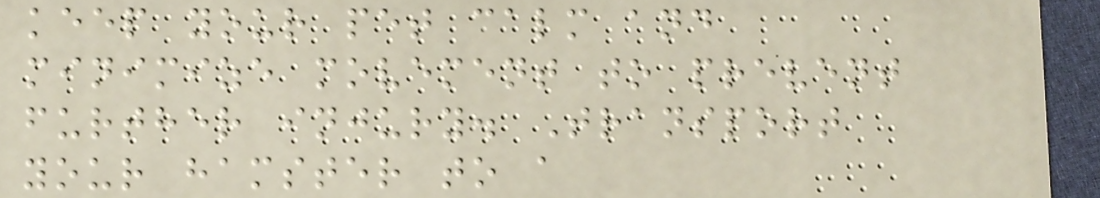keep your pet calm and
minimize movement to prevent
further injury. Transport
your hamster to a
